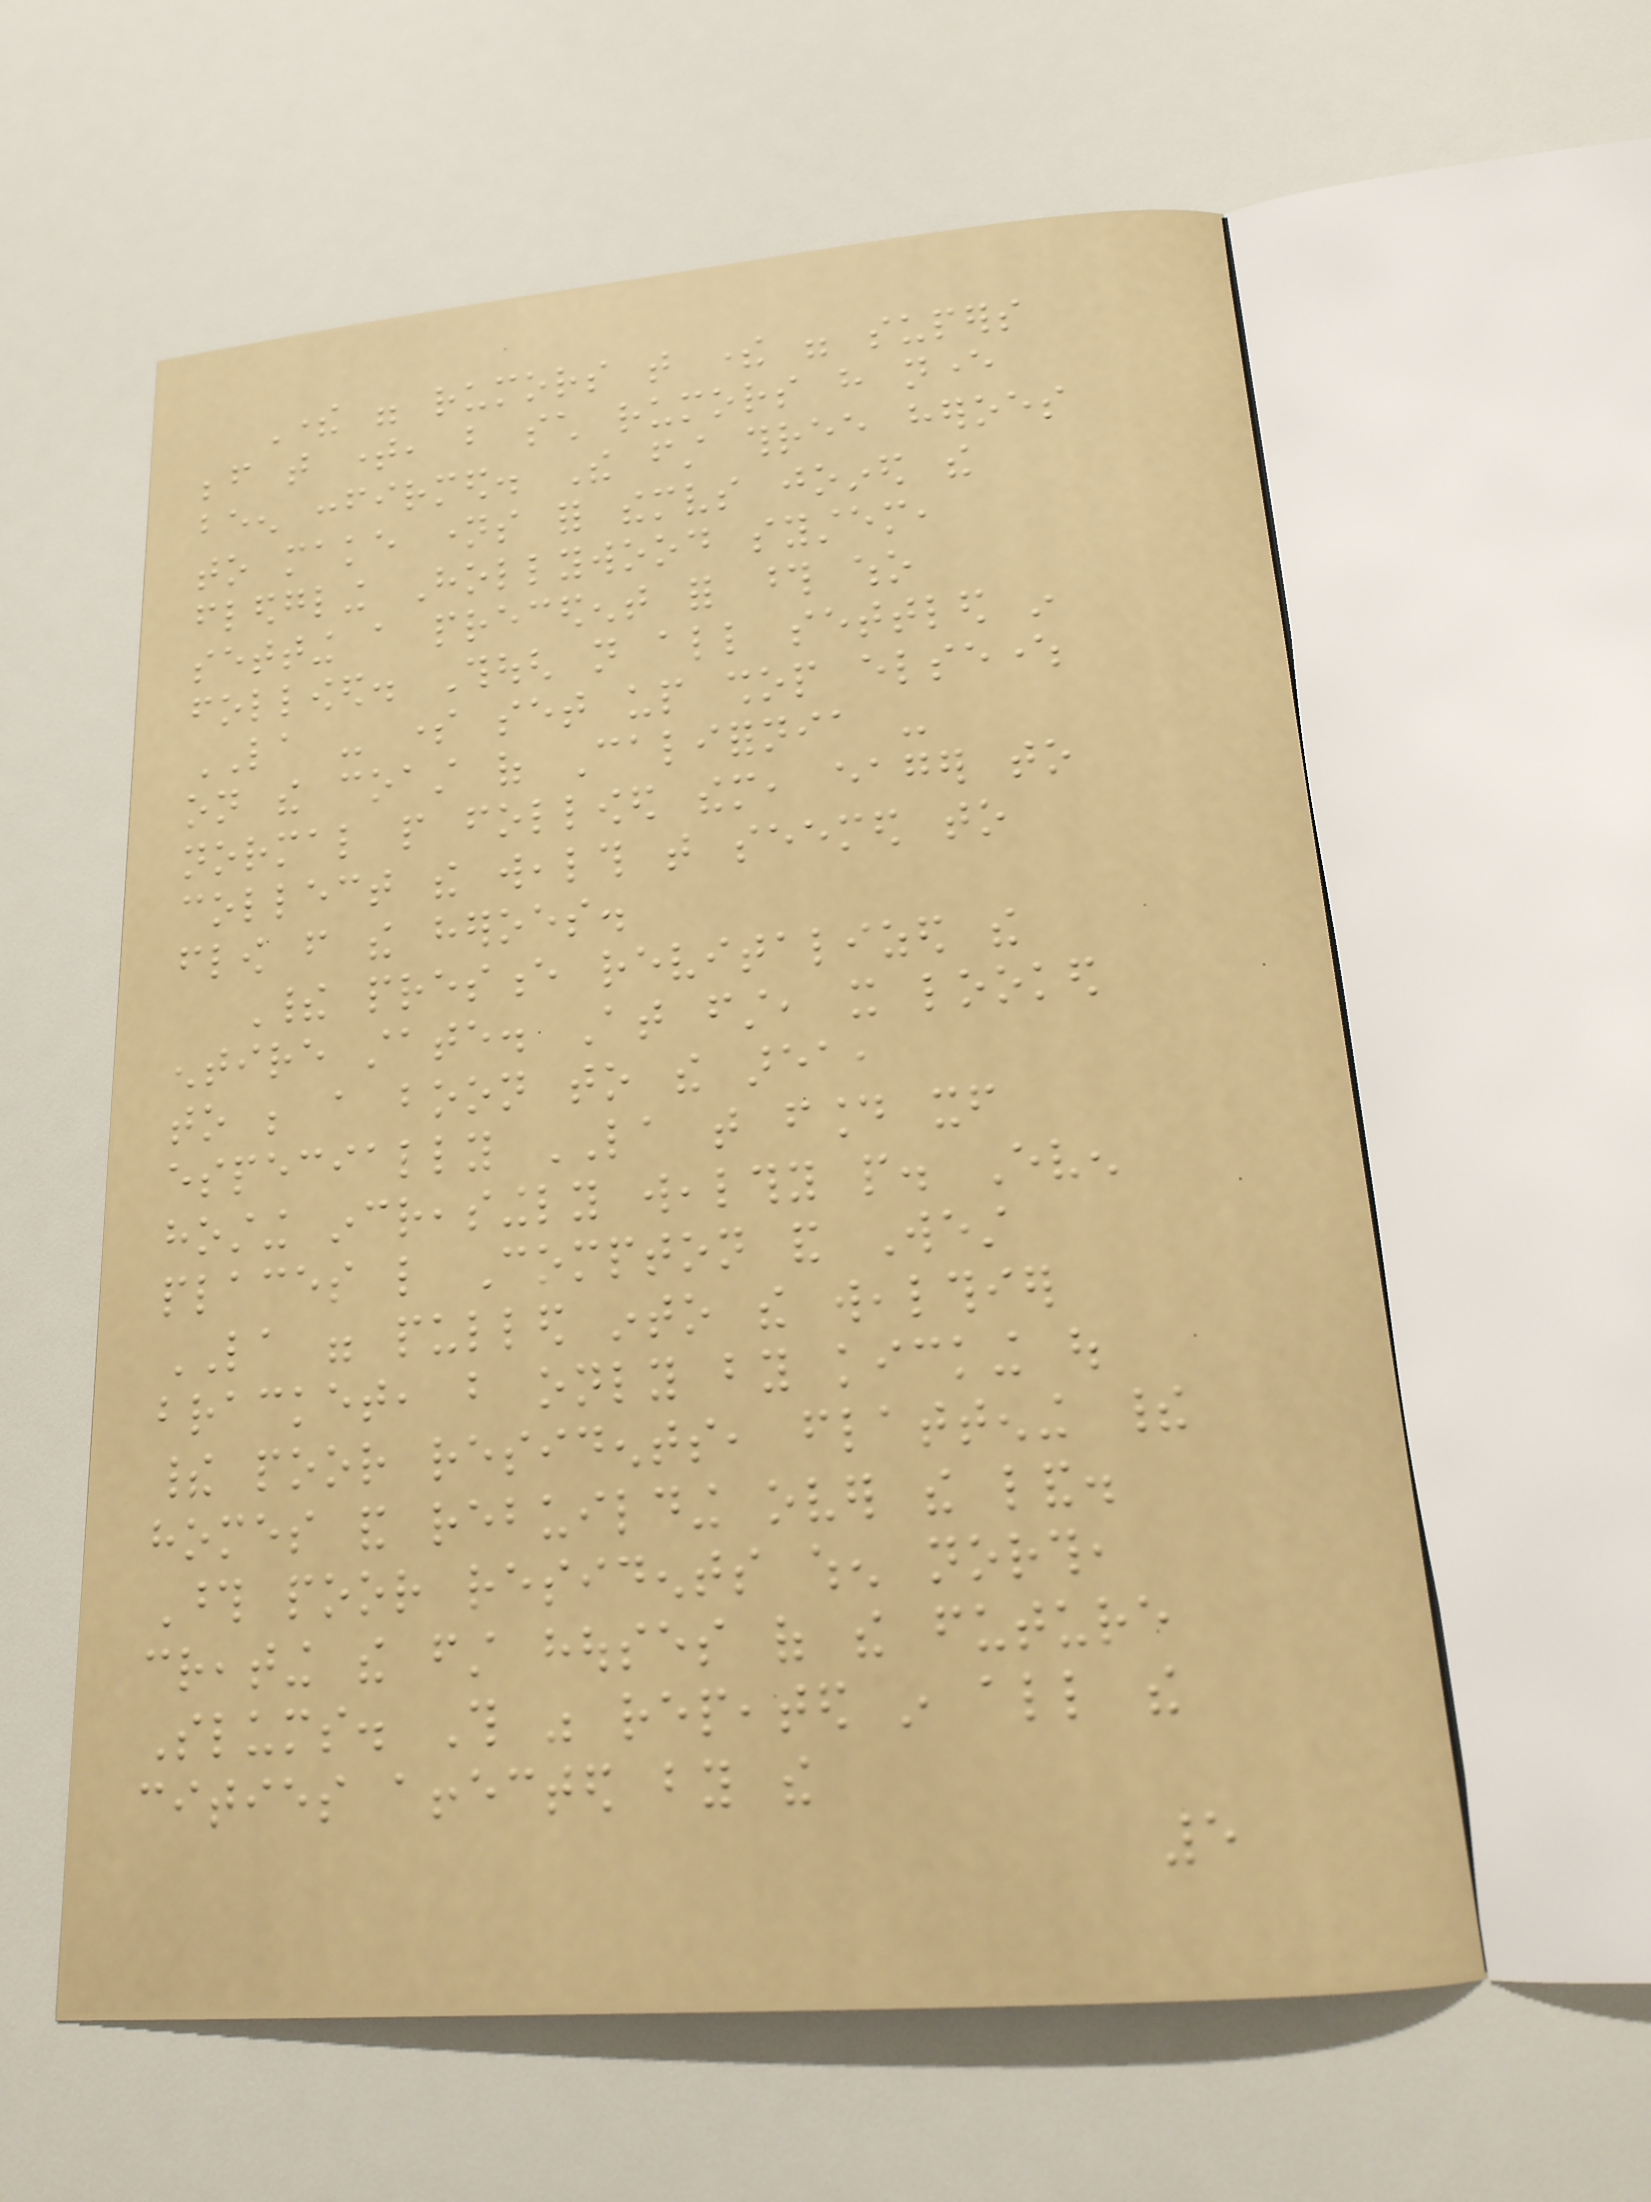There were rumors that there were supers
before that time, but such rumors have never
been confirmed. The first three heroes
to make names for themselves joined the
fledgling Hollywood system,
setting a precedent for those who
followed. Though not all settled in
LA - some set up shop elsewhere
on the coast of California -
normal people followed them, eager to
collect the wealth that seemed to
flow from the heroes.
Their presence revitalized the
entire state. At first, it looked
to be a boon to the area,
especially LA that found itself
hosting increasingly wealthy people. Even
places like Compton and West
LA were pulled into the wealthier
bracket, but only by kicking out
their poor residents, flattening their
homes and rebuilding over the land.
Those poor residents when north,
creating the first houses of the future
Slums. This was repeated in all the
cities affected by the
5
